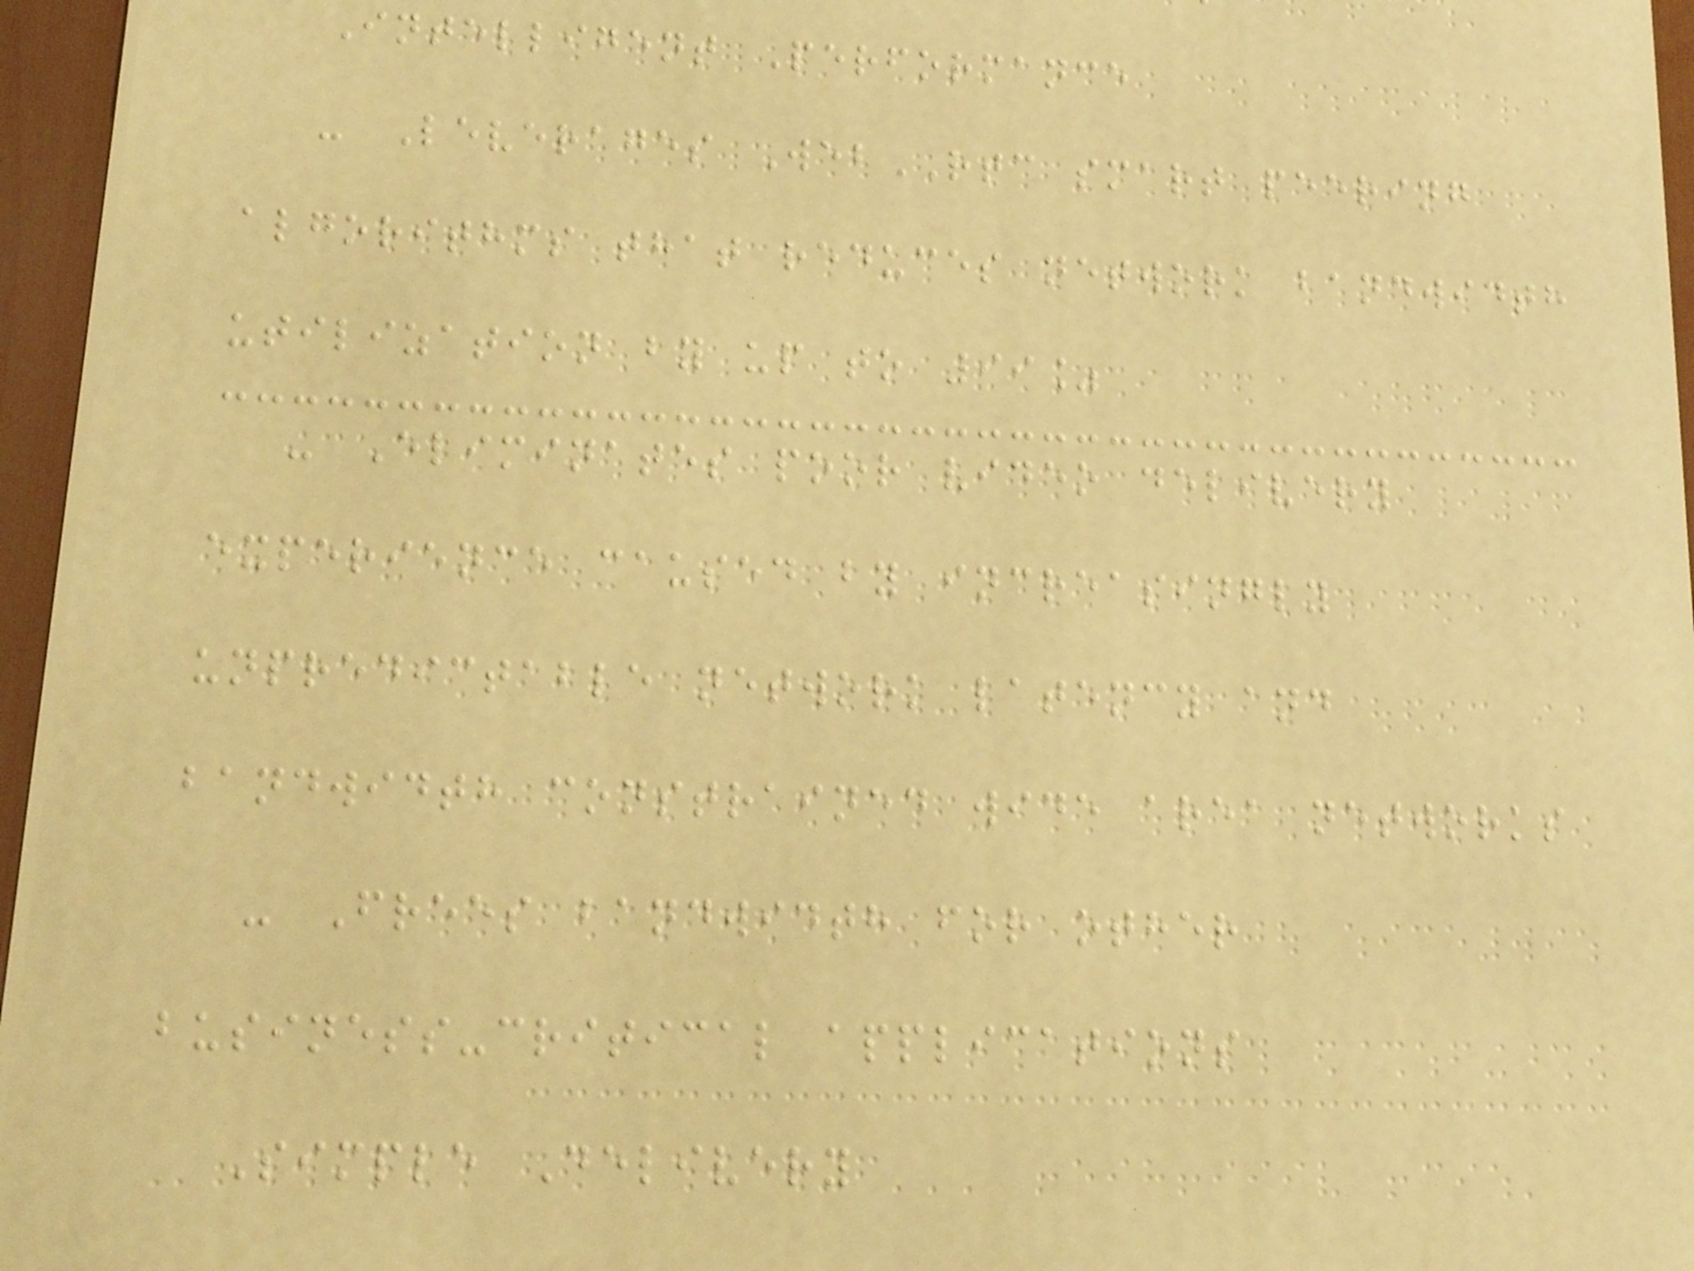Intelligent Performance
- Leverages WebRTC smart peering
algorithms that reduces network bandwidth
utilization by up to 99%
- Eliminates poor video delivery
experience caused by increasingly
unpredictable network latency and
bandwidth constrained wide area networks
- Frees bandwidth for other
business-critical applications
Simple Delivery
